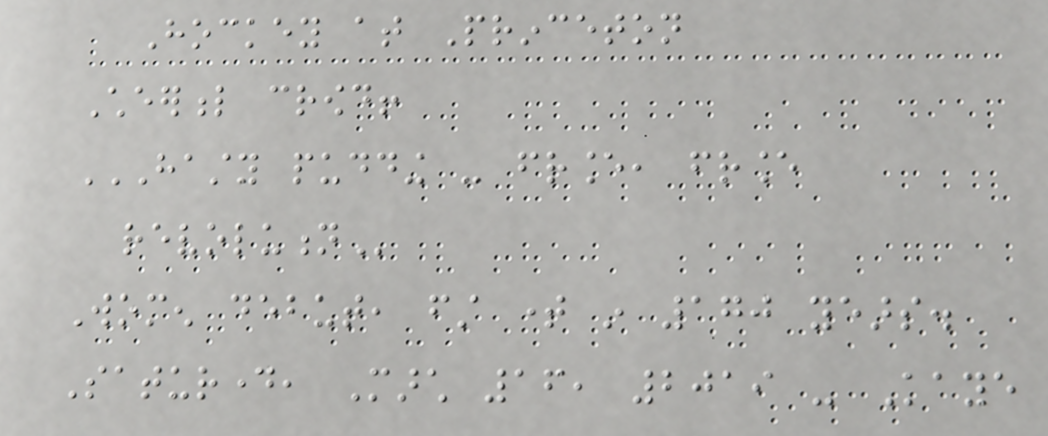Hockey at Princeton
Cheerful crowd!
HASTY PUDDING - FRANCE, FRANCE
REVOLUTION
Women debut, first time in 170 years.
Saturday, March 16, 2019 - Kaye
